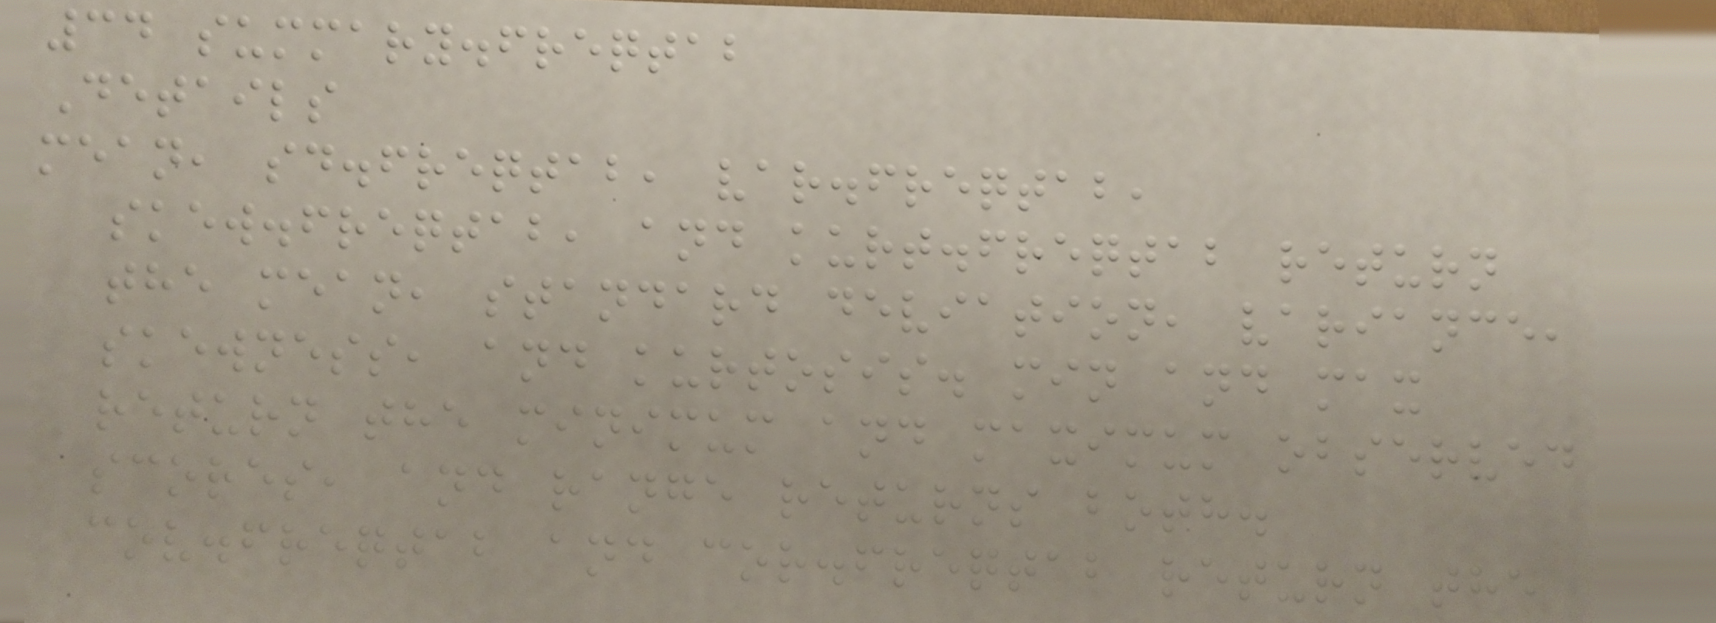34 summary.freqtab
Details
mean, sd.freqtab, var.freqtab,
skew.freqtab, and kurt.freqtab return
the mean, standard deviation, variance,
skewness, and kurtosis. min and max
return the minimum and maximum observed
scores, and range returns both.
cov.freqtab and cor.freqtab return the
